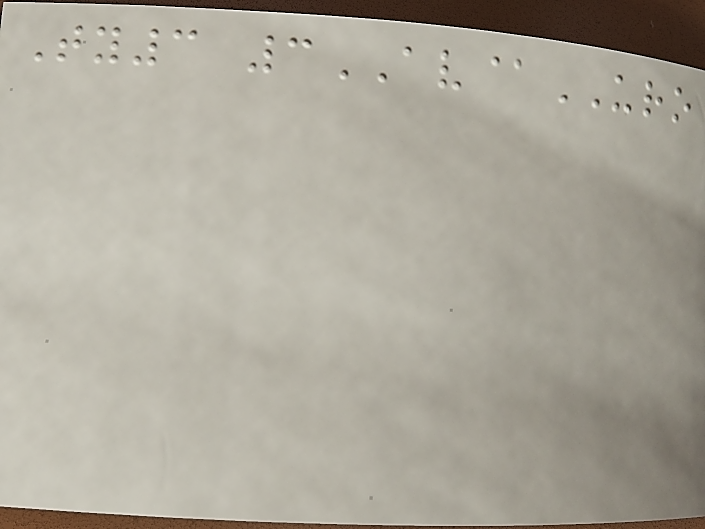Ty3 3AV@URO
